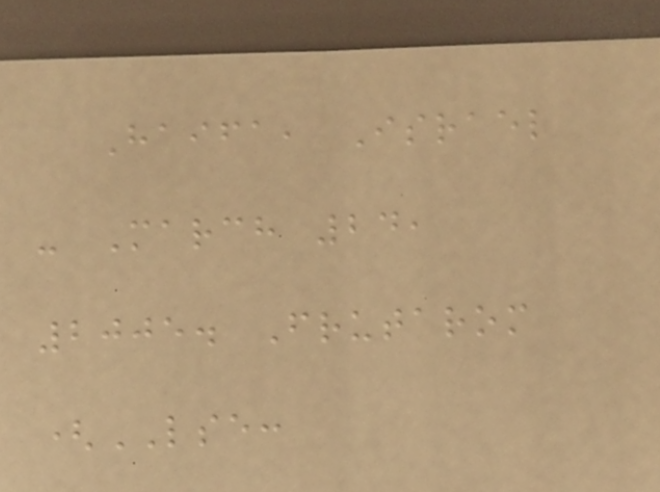Haifa, Israel
- March 24,
2005. Frutarom
(LSE:
